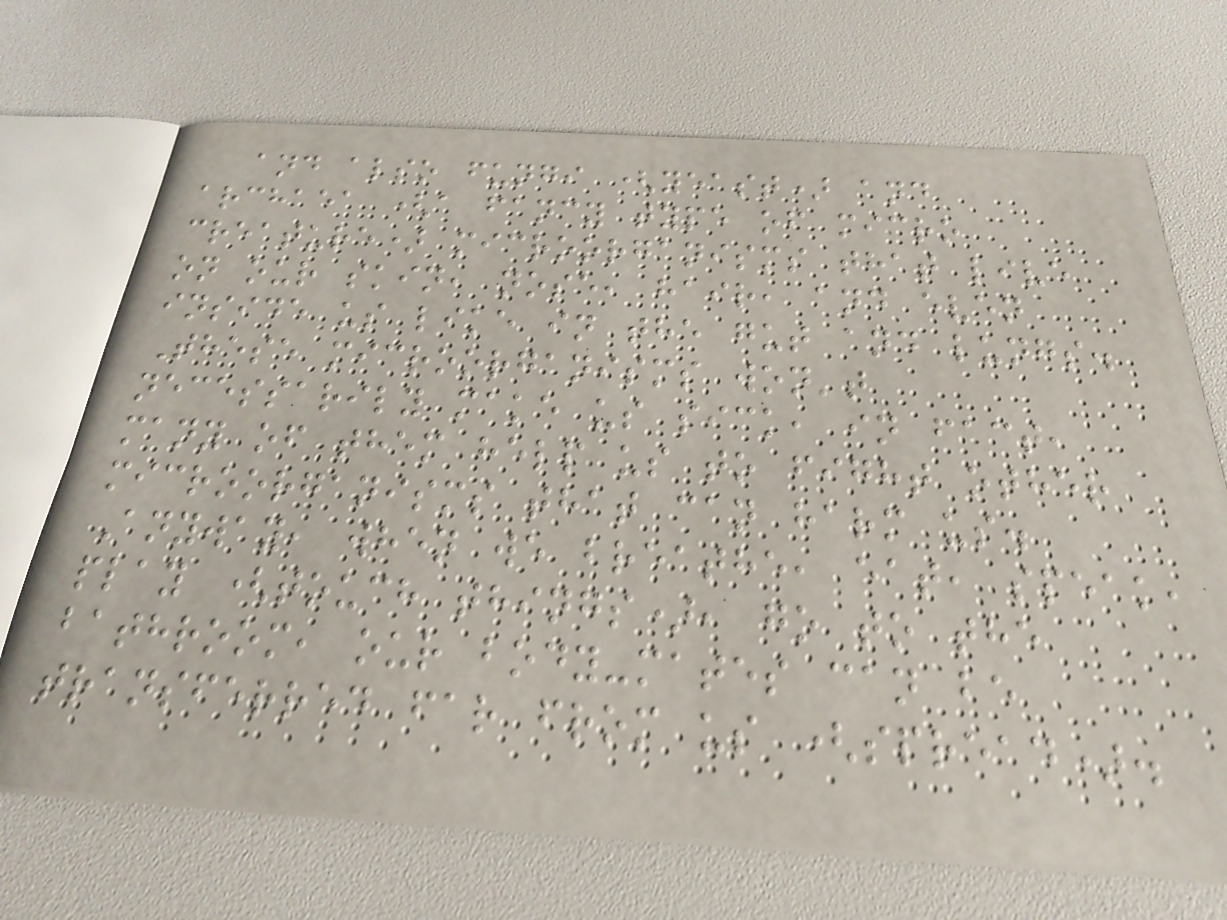and also fungi (yeast) and
archaea (a fancy type of micro
creature) microorganisms that live
on our skin, nose, hair, and even
inside us like in the gut and lungs.
These microorganisms won't
necessarily make us sick, in fact,
many of them help us to fight other
microorganisms that can harm us.
Anyway, when we breathe, eat, speak,
play (touch things), go to the
bathroom, our body-mates can be
transferred far from us (spread).
